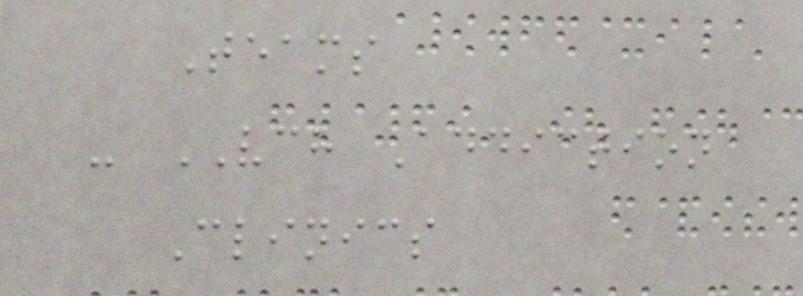Teams
- VCH Addiction
Clinics
